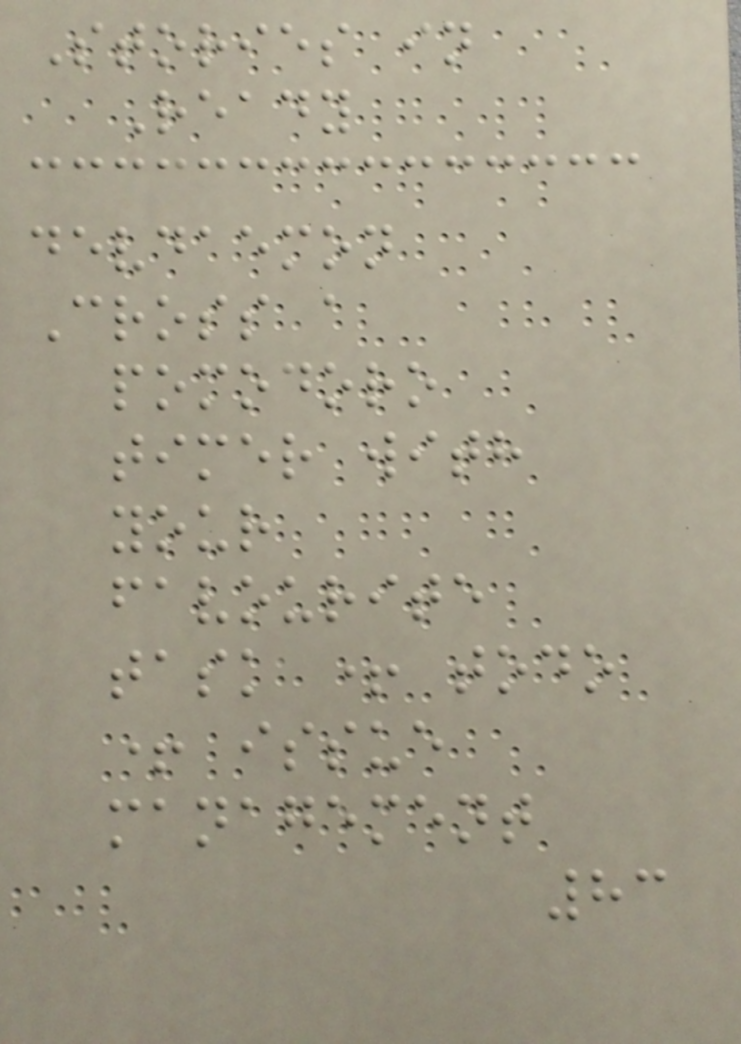Stories in
Ready
devdaemon
Cross a
pomodoro
timer with
your
favourite
task + todo
+ issue
management
83
